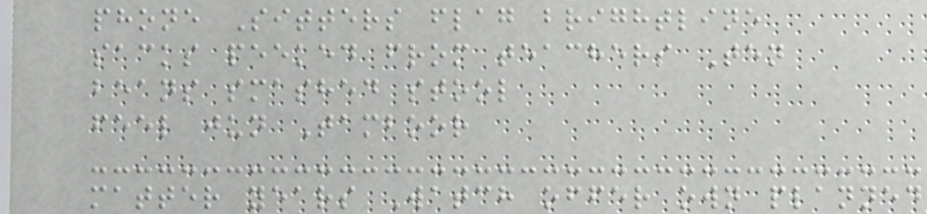phone Sitters flag brightline
sacks peeked from teachers Ten
beans smashed stool
feel jun Tamboor
matter years Watch offer own planned
